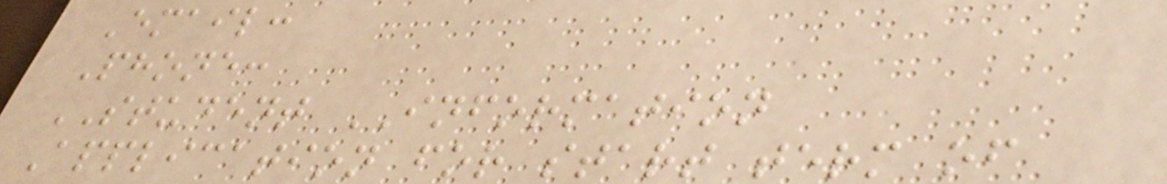Email:
Phone:
STUDENT INFORMATION
Application for start term of
